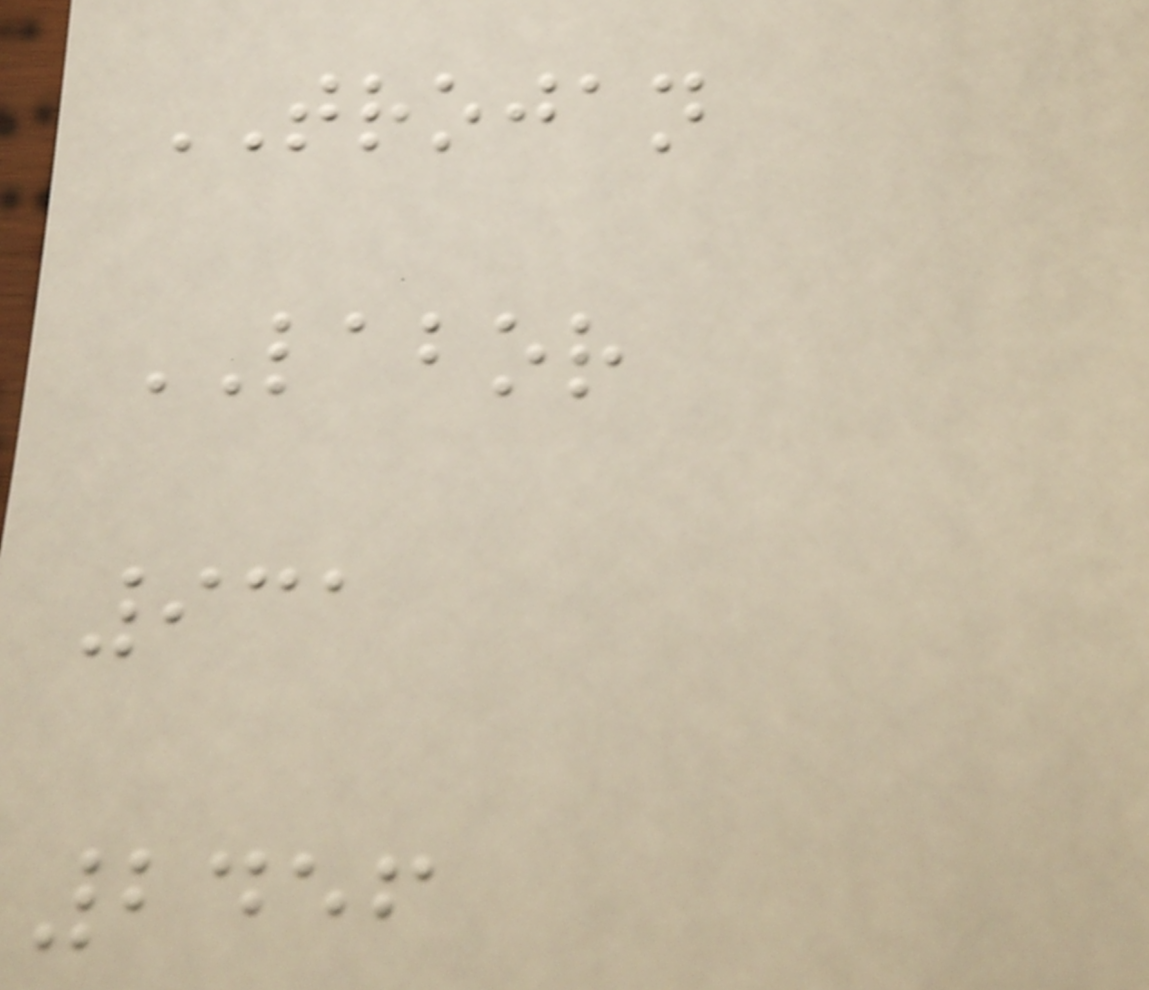TROJAN
LABOR
931
2456
